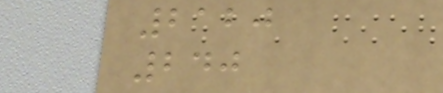2120
240
